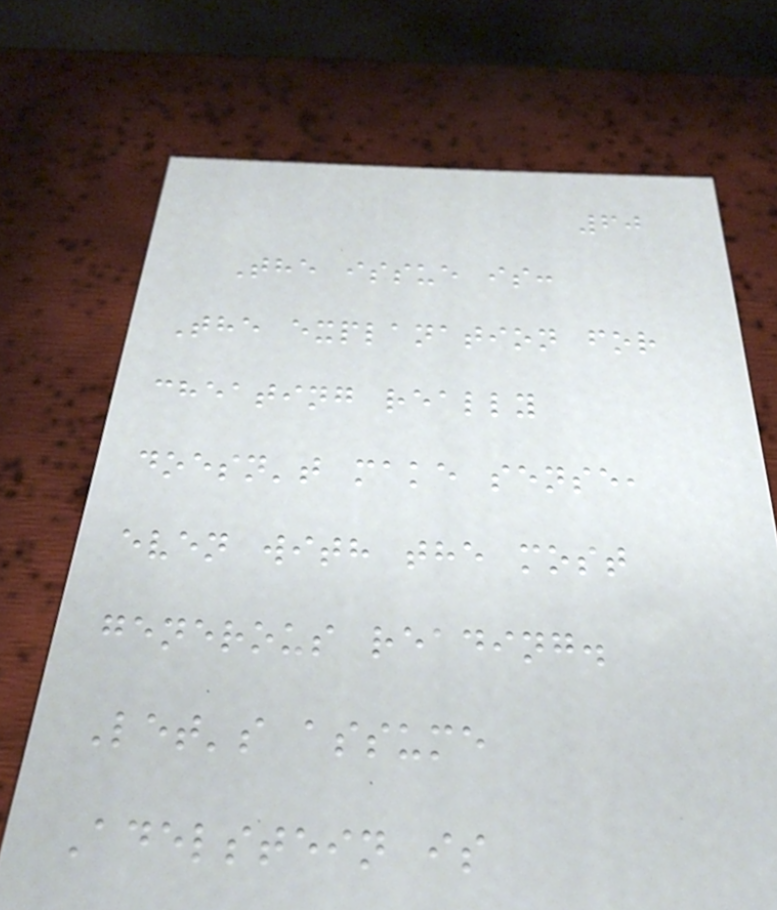60
The issue is:
The explanation for
cheating really
doesn't make sense,
even with the most
generous reading.
Let's assume
Adelstein is
